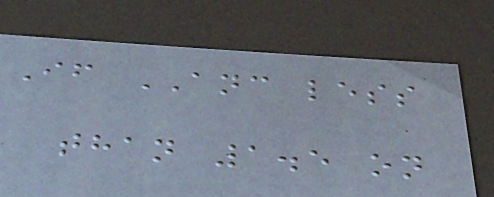If ANC less
than 1.5 on
